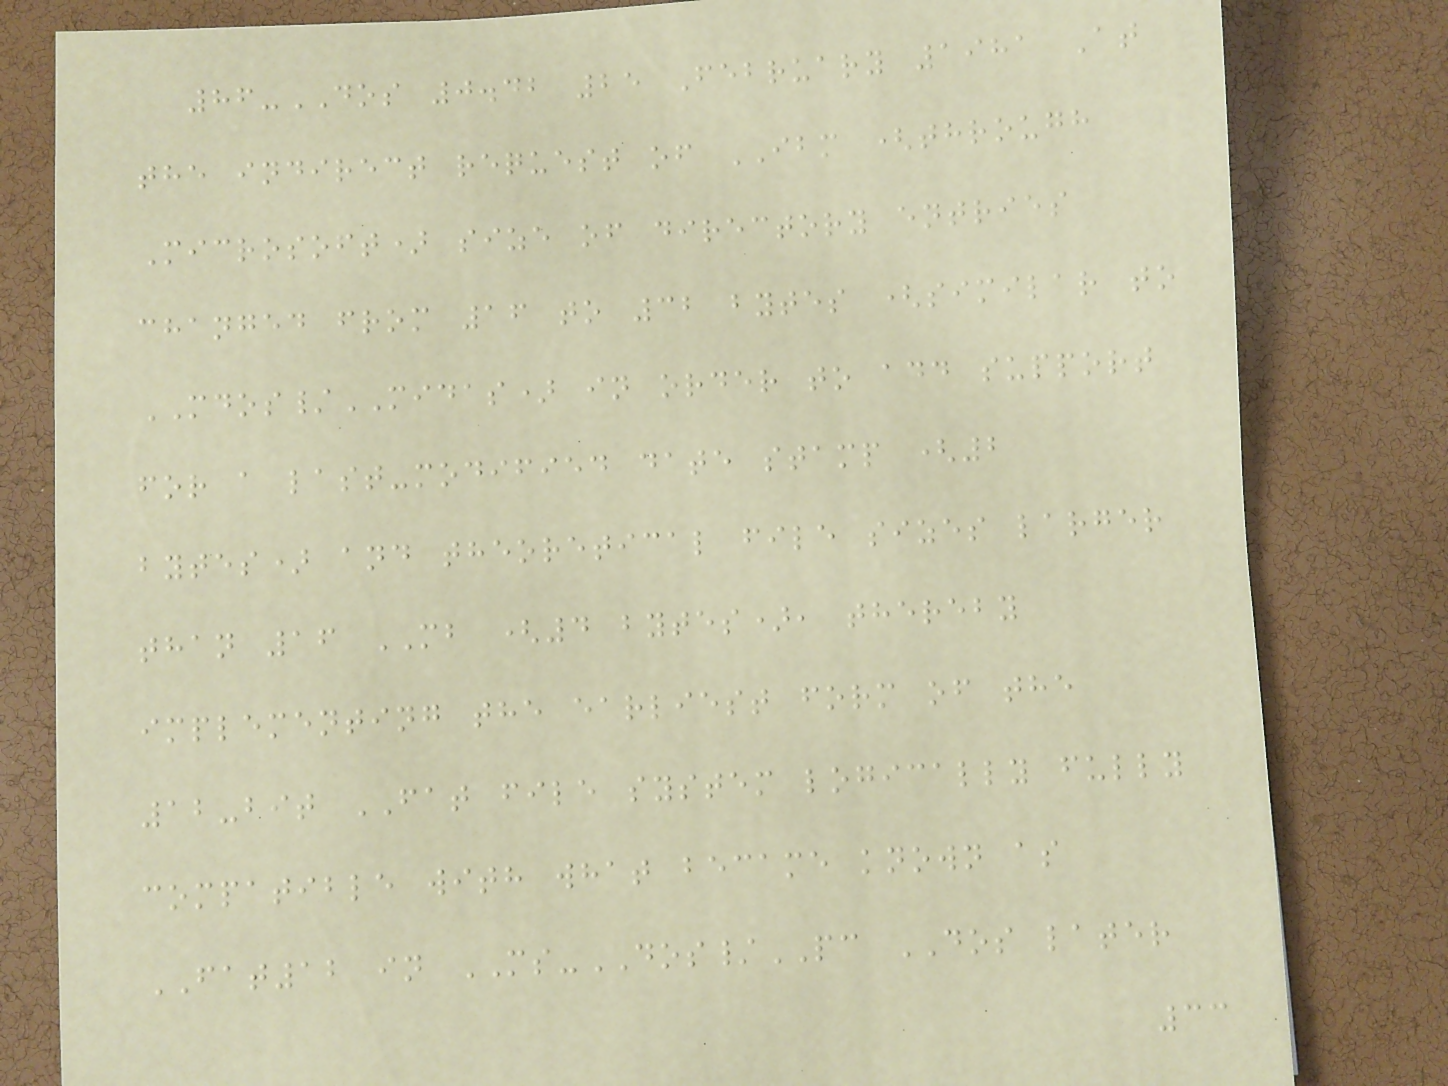86-DOS 0.42 25 February 1981 At
the indirect request of IBM (through
Microsoft) size of directory entries
changed from 16 to 32 bytes (similar to
MDOS/MIDAS) in order to add support
for a last-modified date stamp (2
bytes) and theoretical file sizes larger
than 16 MB (4 bytes), thereby
implementing the earliest form of the
12-bit FAT file system logically fully
compatible with what became known as
FAT12 in MS-DOS/PC DOS later
33
